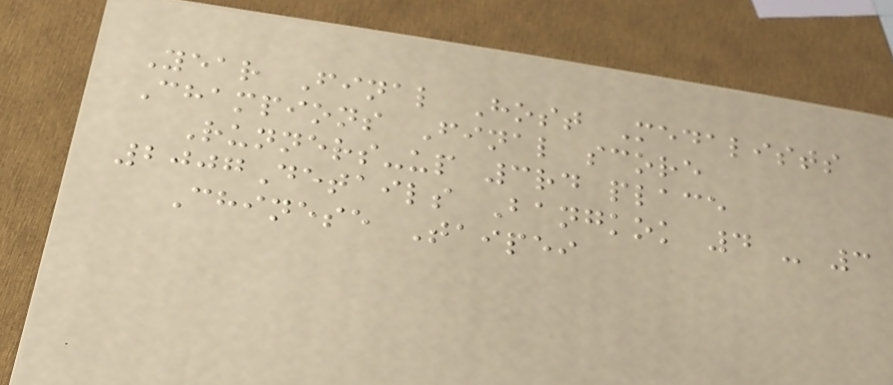Year Final Host Medalists
Champions Final score
Runners-up 3rd place
2007Details Bangkok 4 - 3
Chinese Taipei
